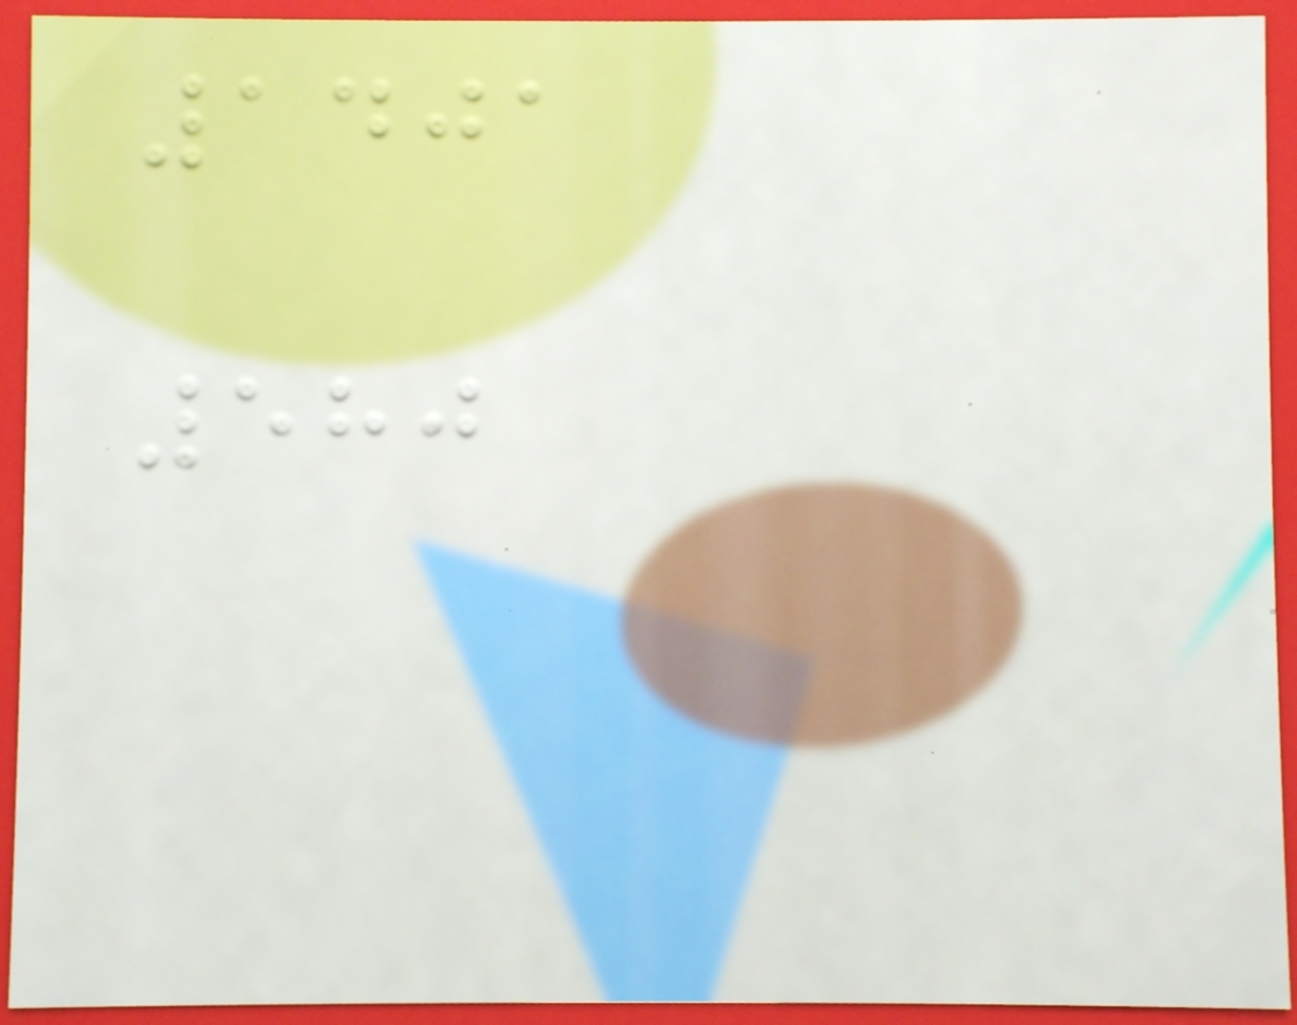1401
580
